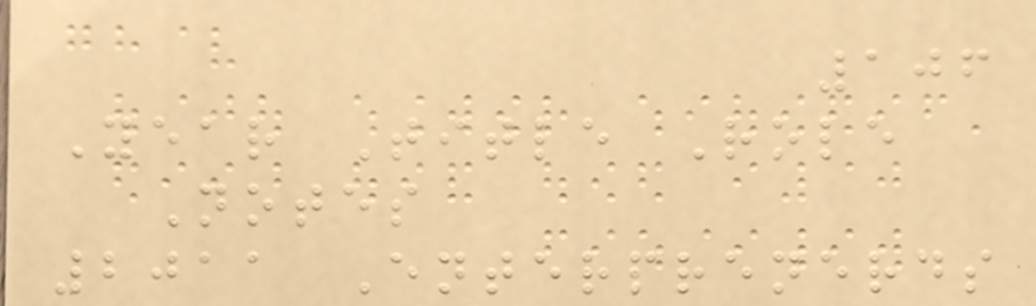106
Year Title Role
Notes
2011 Enterprenerds
